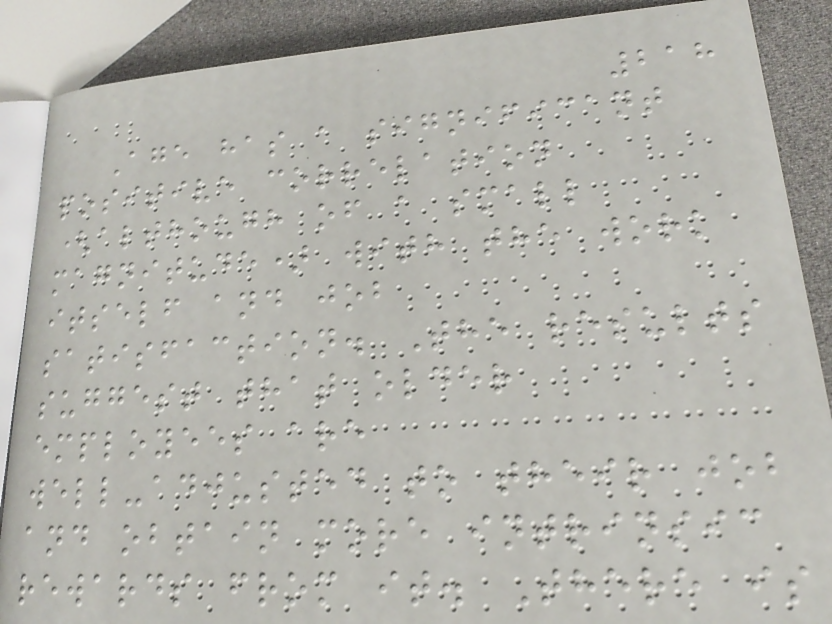218
Age has a significant
positive correlation
(although of a small
magnitude) with the work
itself and job
satisfaction. The results
suggest that older
employees are
well-adjusted to their job
and obtain more intrinsic
rewards from it. There is
